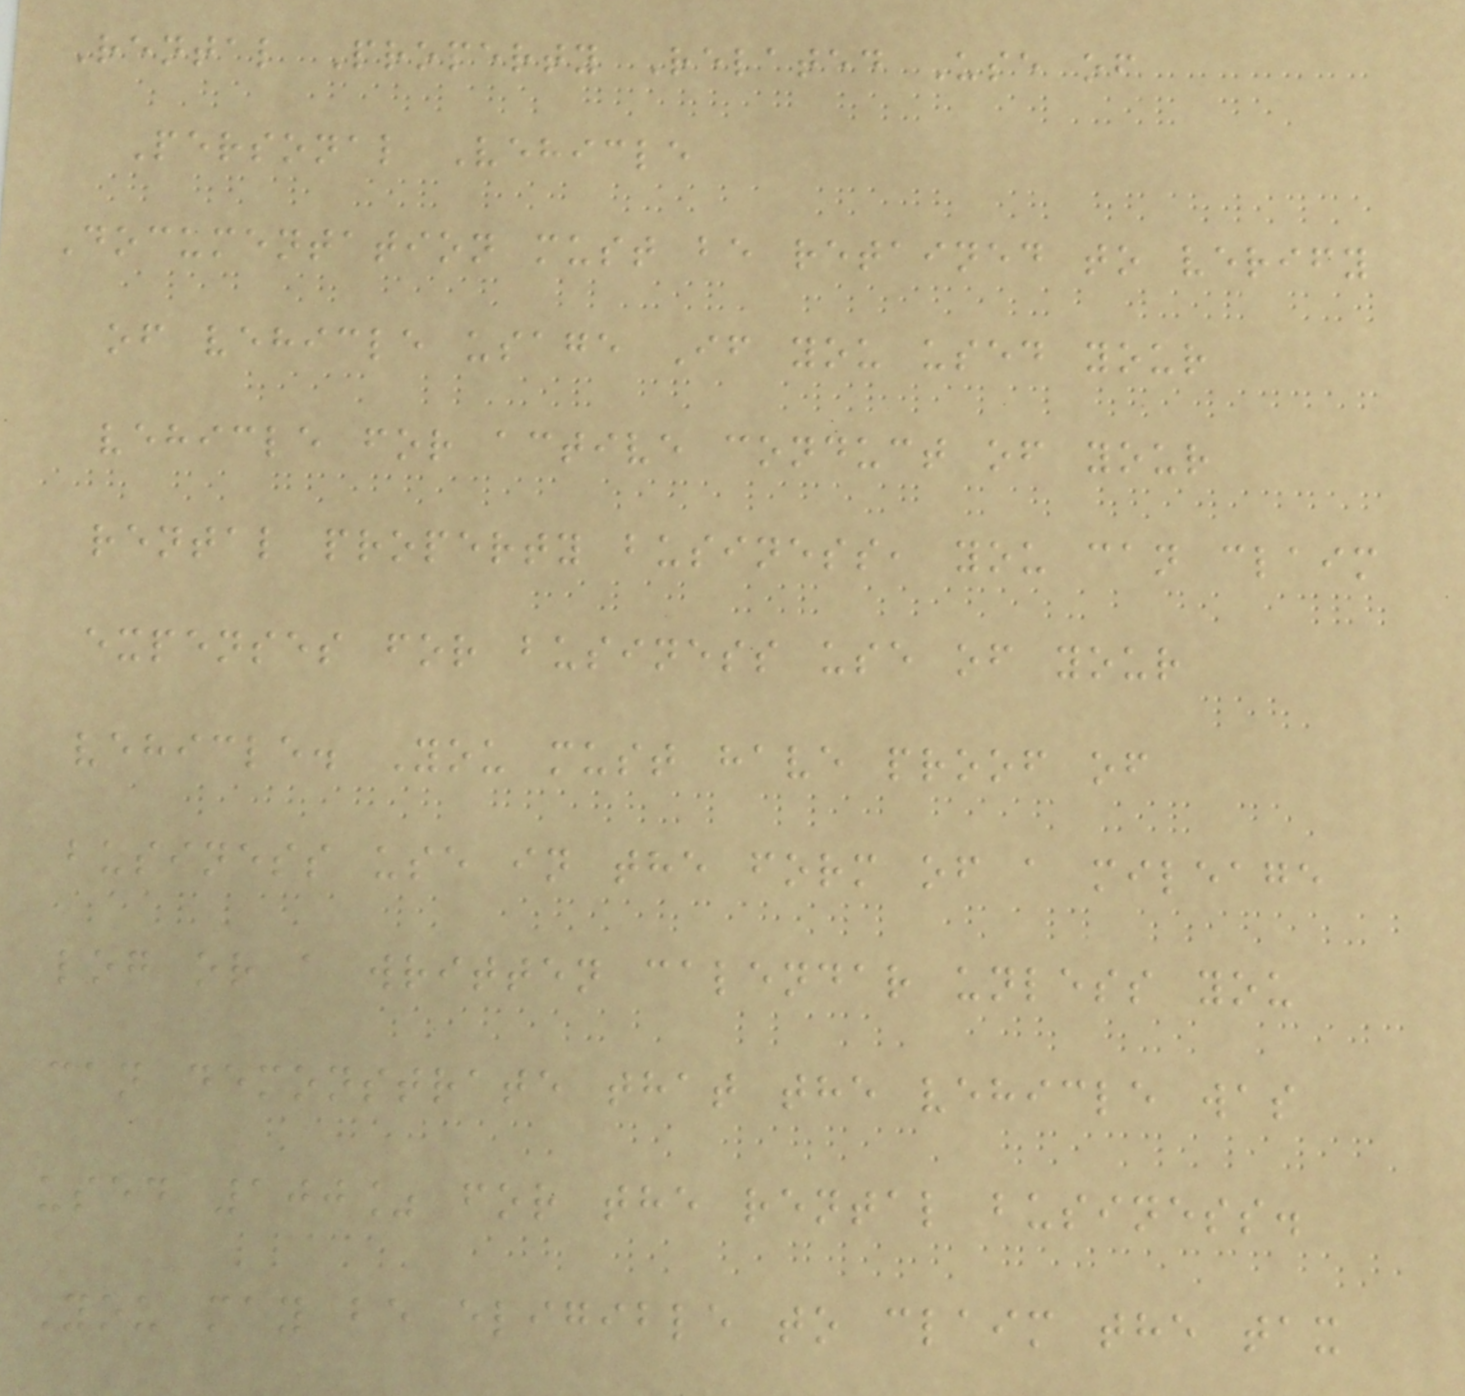Rental Property Related Use of
Personal Vehicle
Documentation must be retained to verify
of vehicle usage If you used your
vehicle for active conduct of your
rental property business, you can claim
expenses for business use of your
vehicle. You must have proof of
business use in the form of a mileage
log or a written calendar unless you
can demonstrate that the vehicle was
used 100% for the rental business.
You may be eligible to claim the tax
